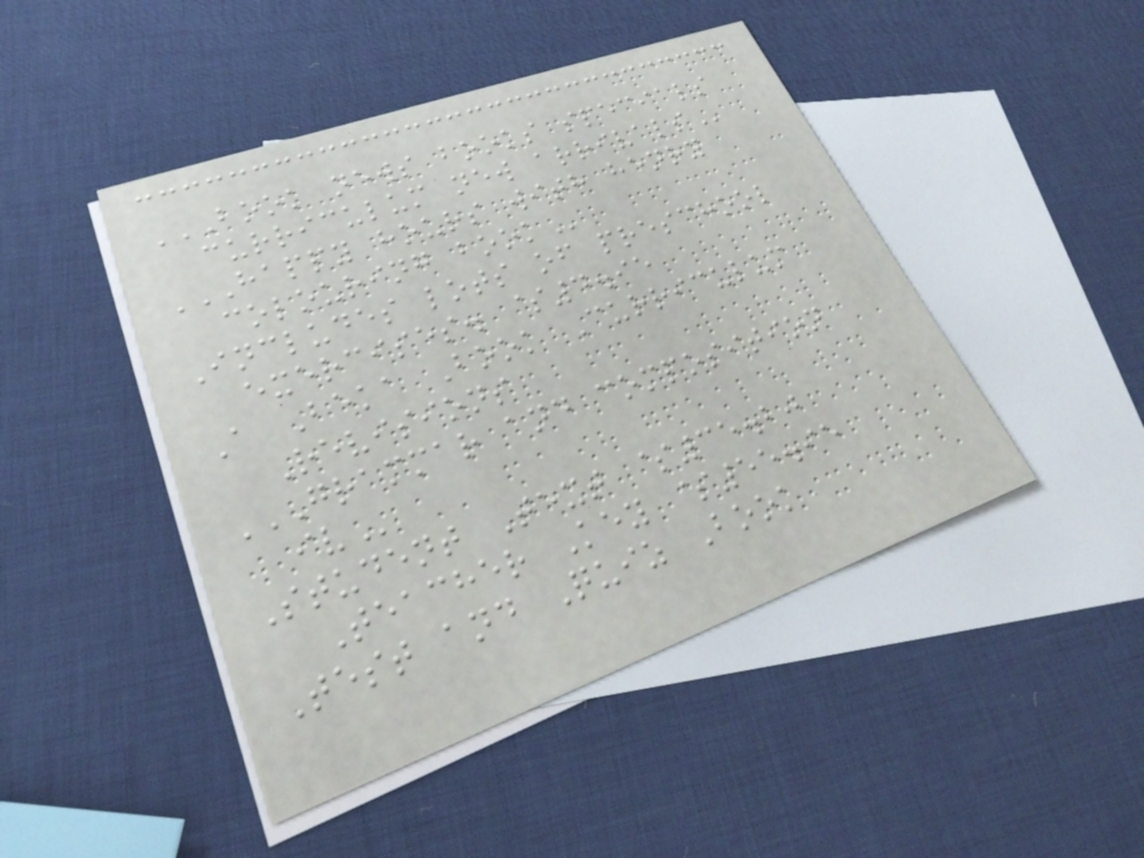BOOK NEWS BOOKS SPECIALS
CURRICULUM NEW ARRIVALS
HAPPY HOURS WITH HENRY
COLOURING BOOK
Includes lots of preschool
exercises. $4.95
A Beka Book Curriculum
Revisions
GRAMMAR AND COMPOSITION
IV
Student Text $35.20
Teacher Key $55.95
Test and Quiz Book
